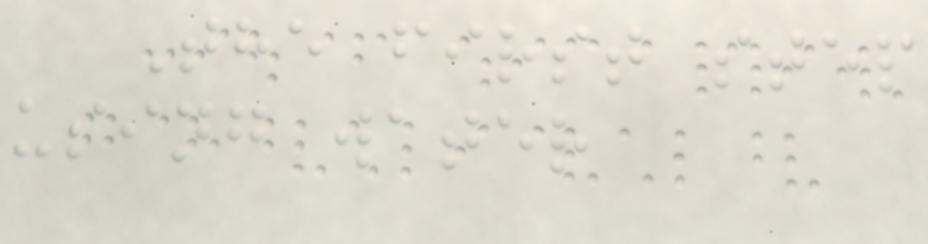The first step
using water
